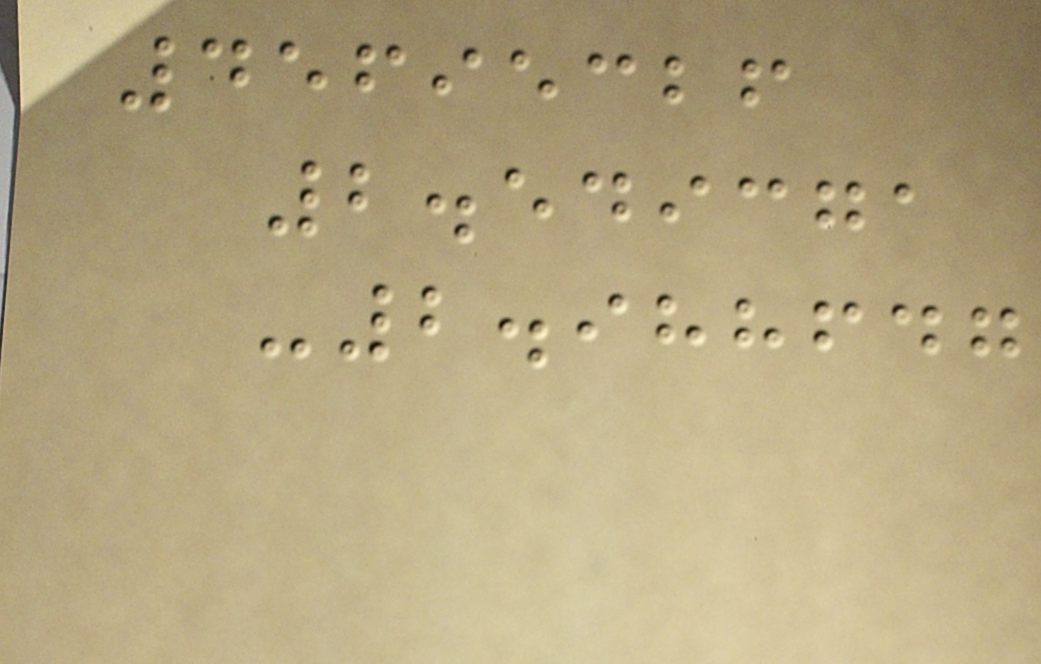45695326
2.549371
-2.988647
